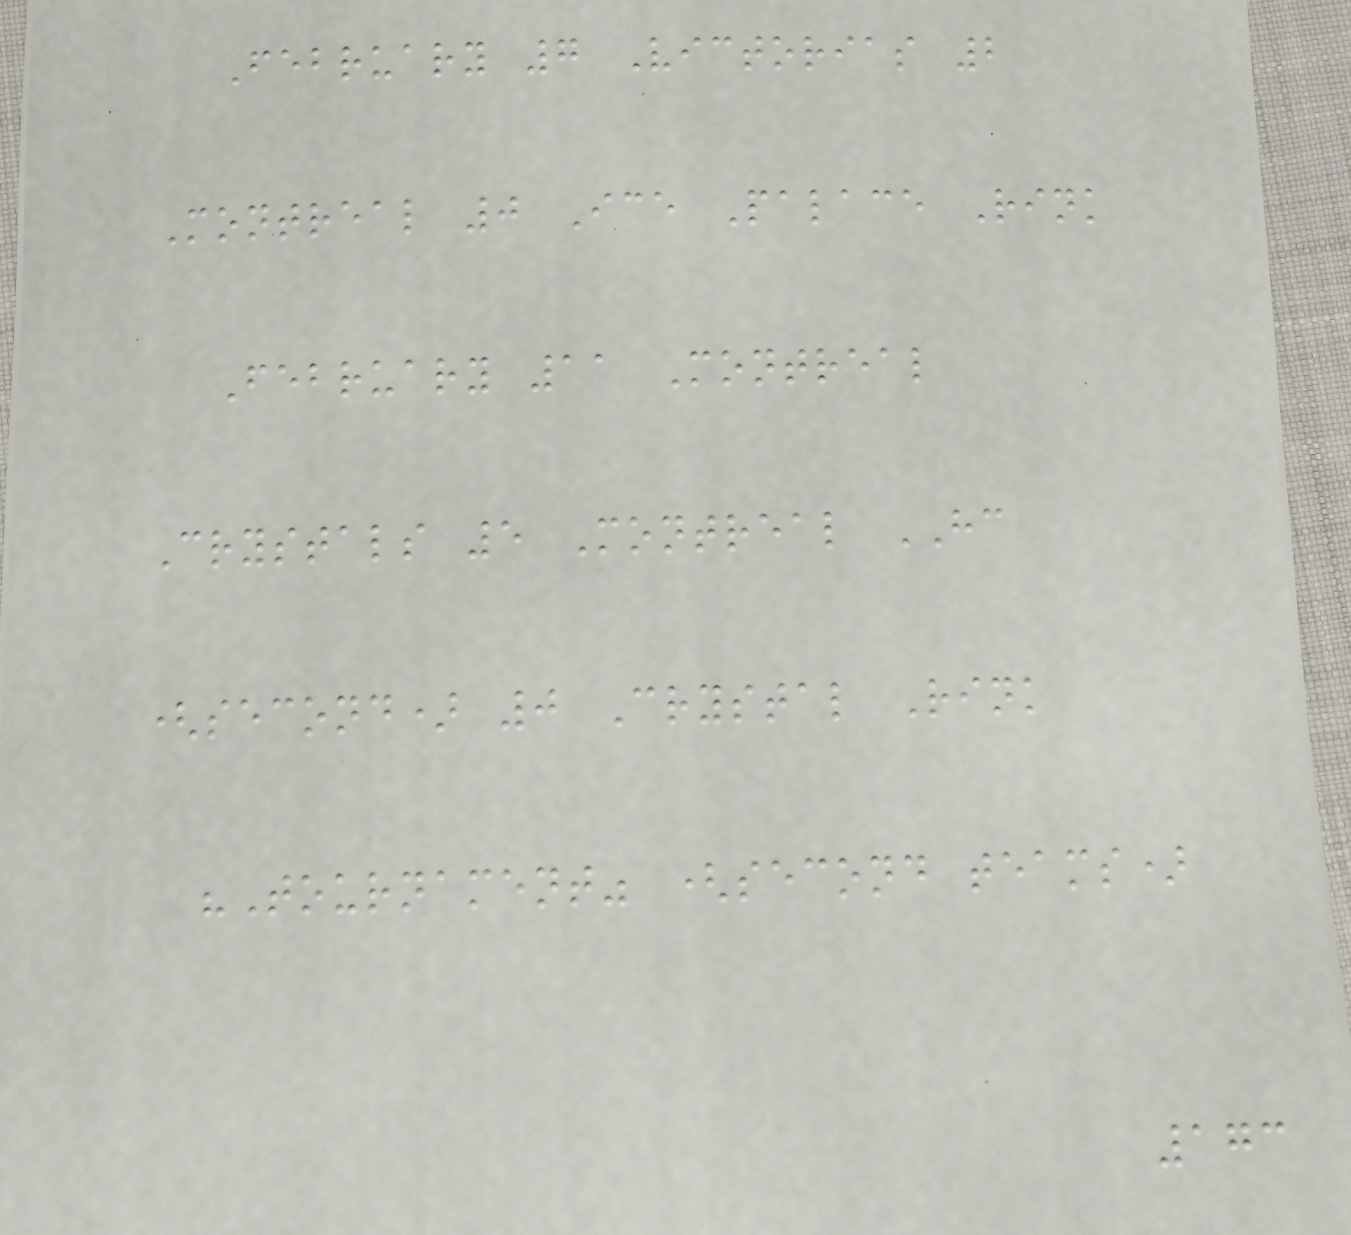February 7 Victorias 2
Montreal 0 Ice Palace Rink
February 11 Montreal
Crystals 5 Montreal HC
(second) 0 Crystal Rink
"Tournament" (second teams)
173
